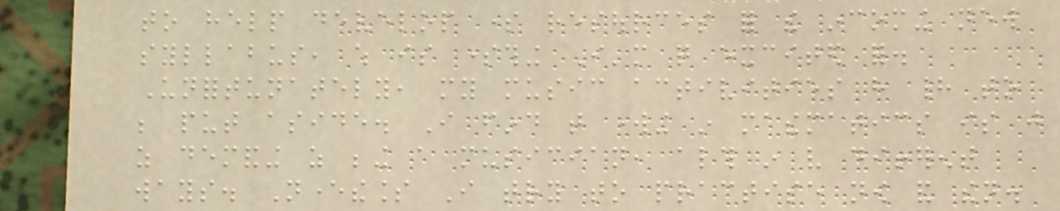to help develop some resources for the incoming new
syllabus, which is something I'm quite excited for.
Unfortunately, my music activities have had to
be put aside. I find that working in mathematics is just
as demanding as being a musician, although in very different
ways. Nevertheless I try to practise now and then.
